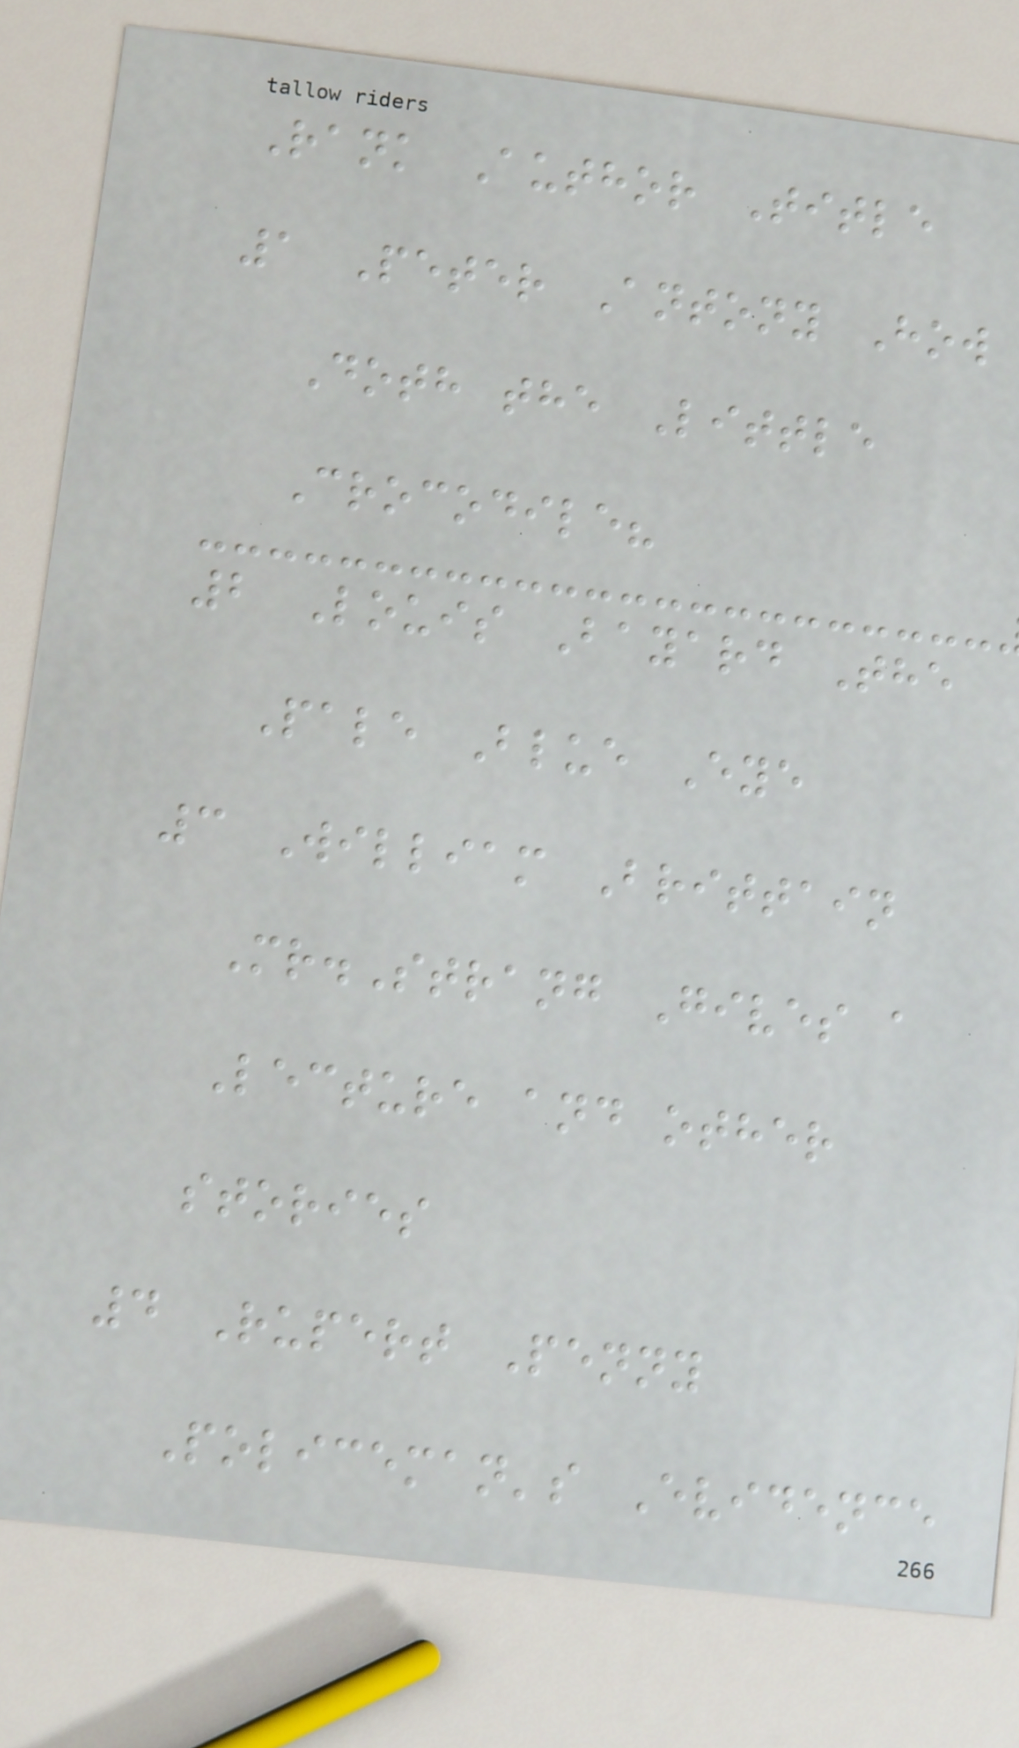Rank Author Title
1 Peter Antony How
Doth the Little
Crocodile?
2 Louis Bayard The
Pale Blue Eye
3 William Brittain
Mr.Strang Gives a
Lecture and other
stories
4 Rupert Penny
Policeman's Evidence
